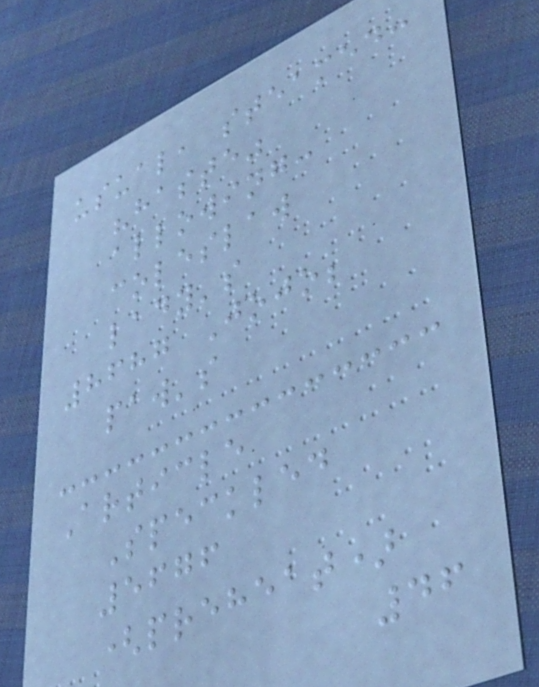usual, steamed:
"haste"
allowing:
coleslaw
lady's
8687 Jojo;
paw's
Article
Speckled
5676
(preheat)
46
